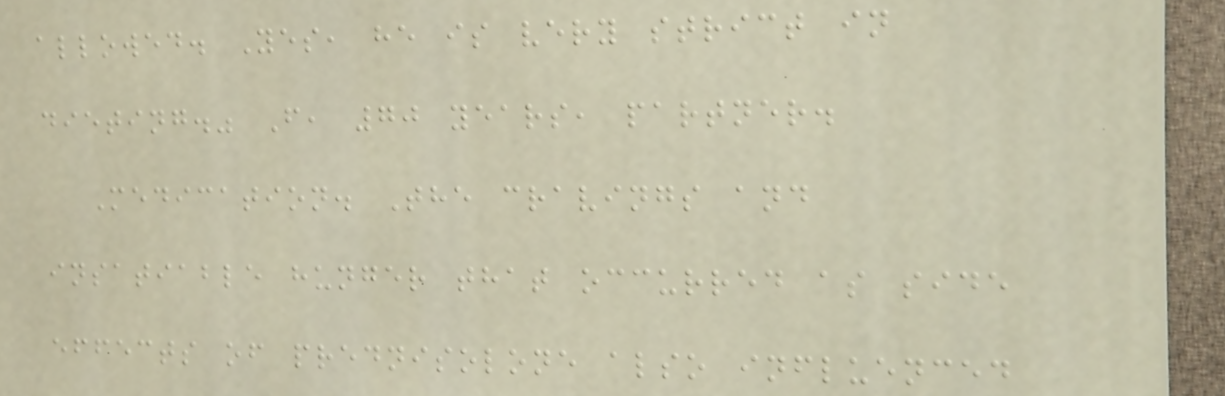allowed. Yes, he is very strict in
dieting." F, 70 years, partner.
Medication. The cravings and
insatiable hunger that occurred as side
effects of prednisolone also influenced
